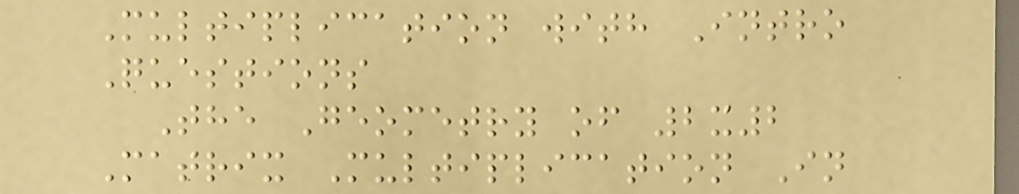Multiplication with Intro
Questions
The Geometry of 2x2
Matrix Multiplication In
